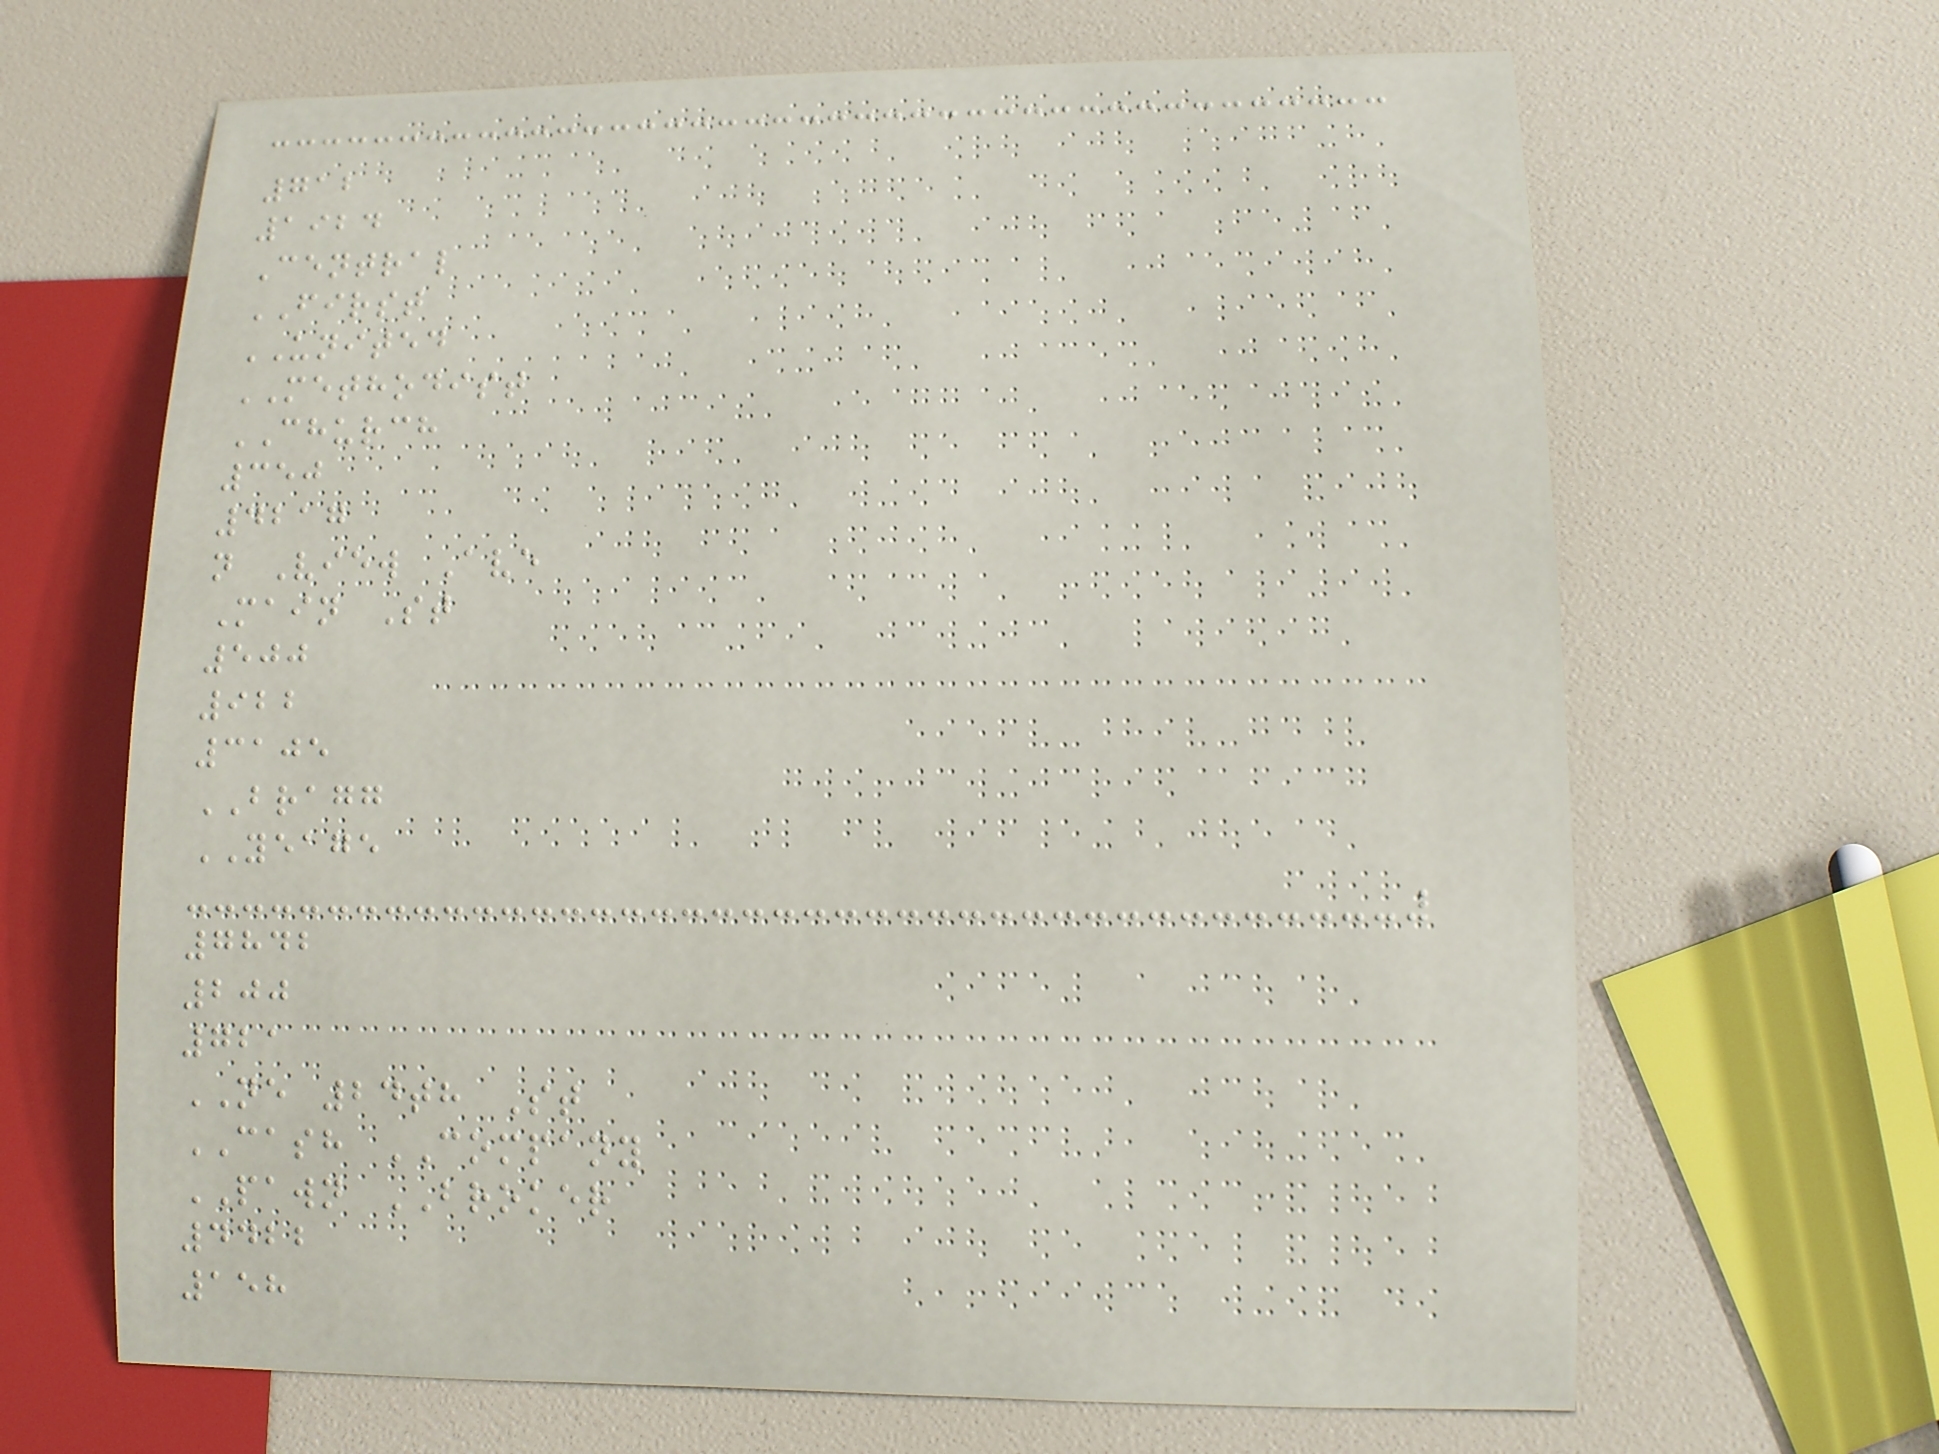712
1924
Central
FIRST
UNITED
METHODIST
CHURCH
350
4217
n View Ave
Main St
500
922
3105
BRAGG
YEAGE
7842
200
721
NE 24th St
CASH COMPANY
PAWN BROKER
4422
158
